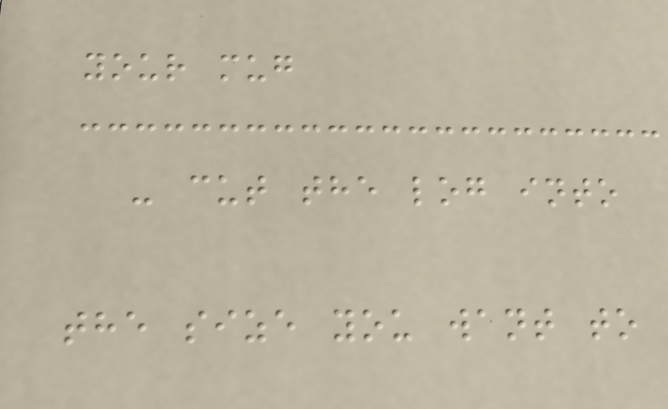your mug
- cut the log into
the size you want to
